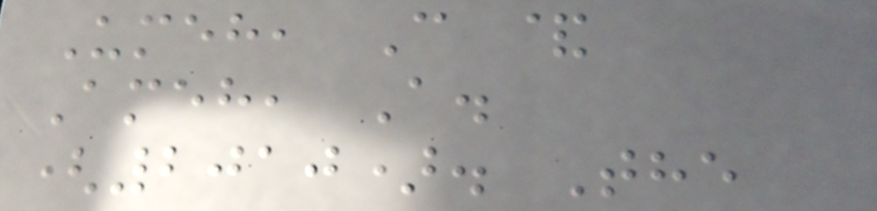Umeh, C &
Ameh, A.
(2010). The
